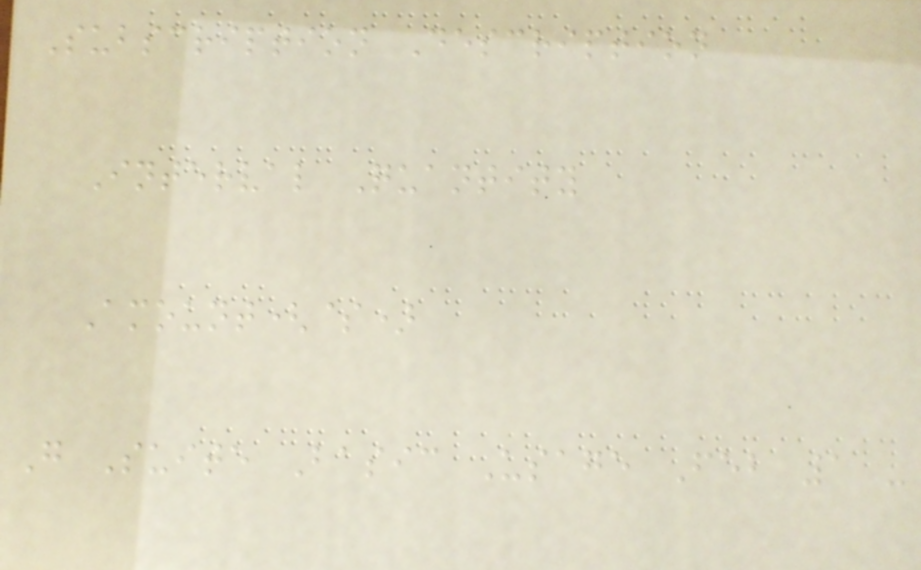Subscription Description
Interval Quantity
Amount($)
G Suite Basic Usage Feb 1 -
